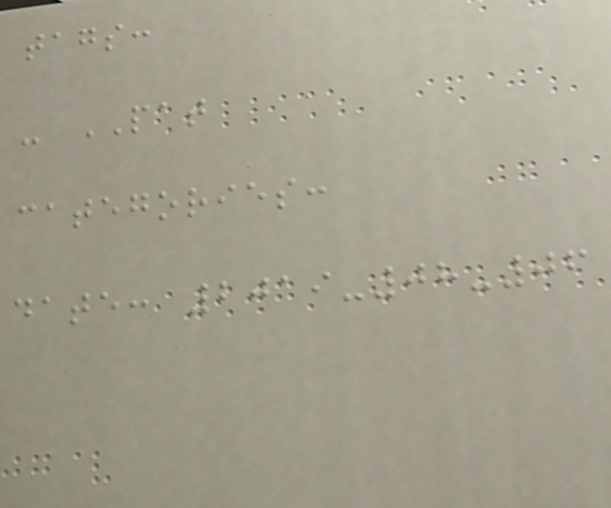tags:
- PAT
categories:
date: 2019-08-06
